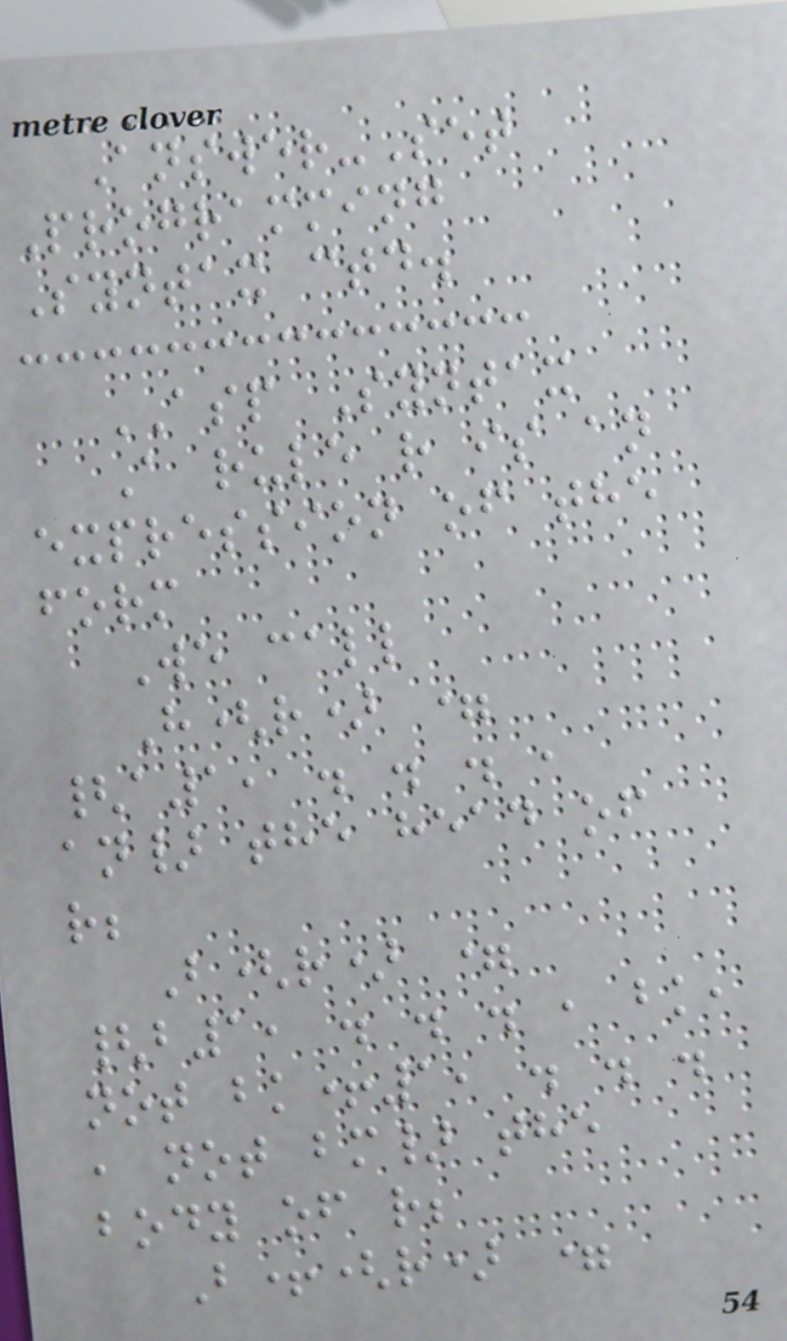Answer-Set
Programming
Syntax ctd.
ASP Syntax
A rule r is an
expression of the
form
We call
H(r) =
{a1, . . . ,
an} the head of
r;
B(r) =
{b1, . . . , bk,
not bk+1, . . .
, not bm} the
body of r;
B+(r) =
